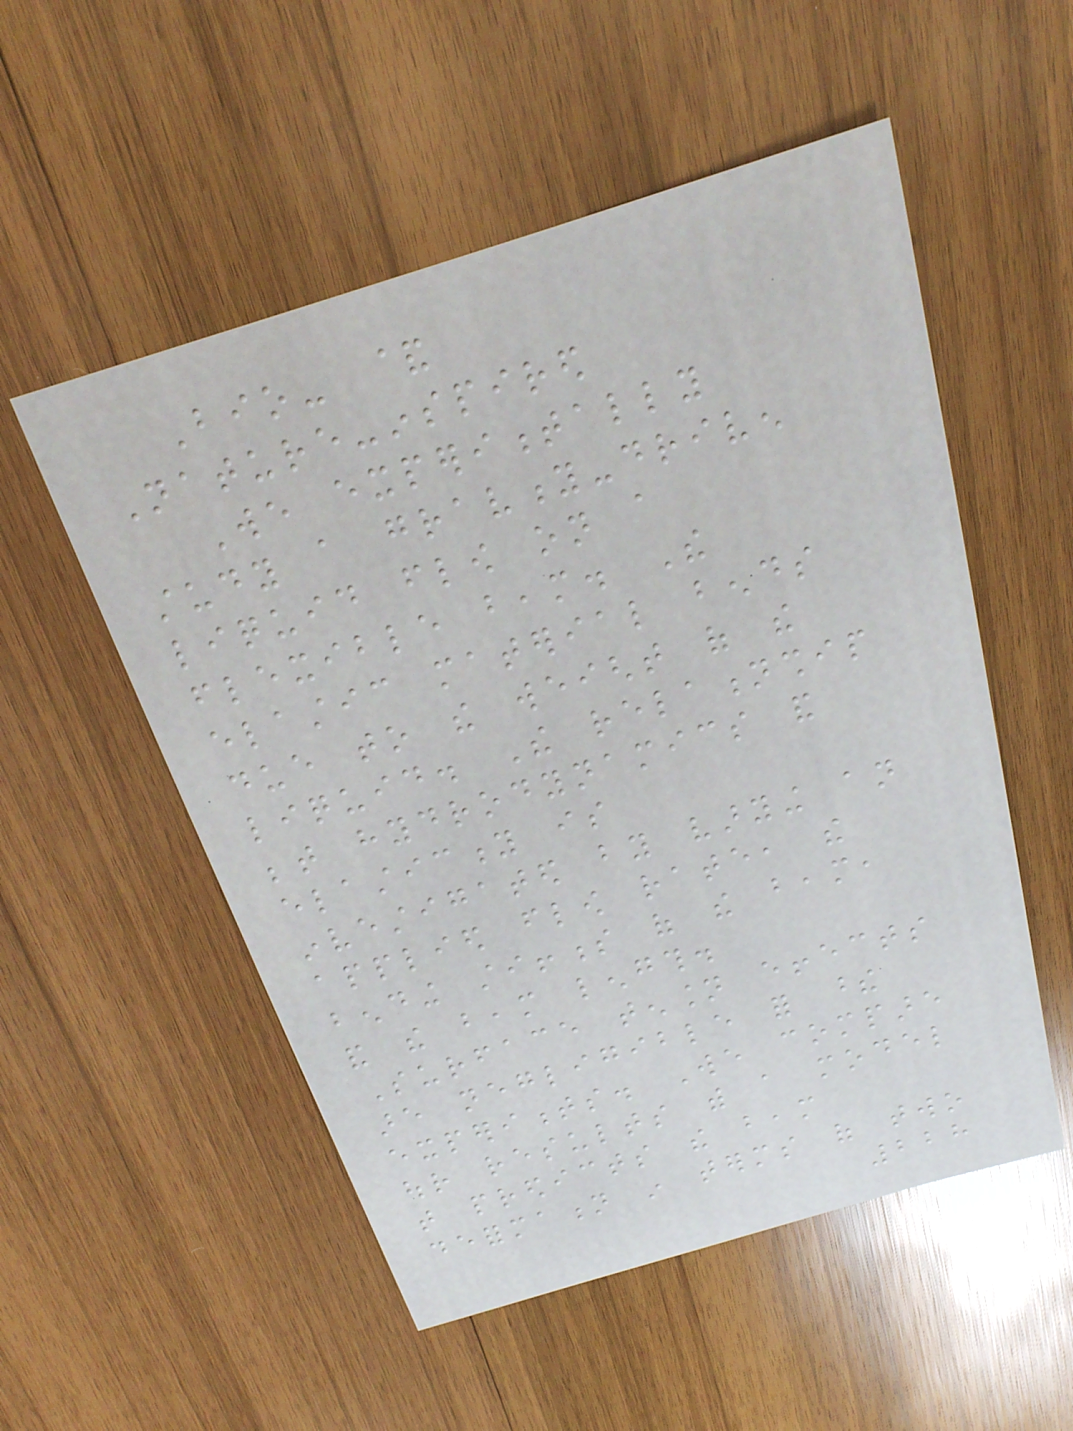Bio- &
Nature-inspired
We experimentally
study a gravity-driven
liquid flow on a
flexible beam. The
elastic material bends
due to the weight of the
liquid. The relationship
between hydrodynamics and
elasticity is
investigated by varying an
applied flow rate, the
bending stiffness of the beam,
and the beam length.
Surface tension effects
are negligible for these
experiments. We compare
our results with a model
that predicts the beam
deformation in terms of two
228
